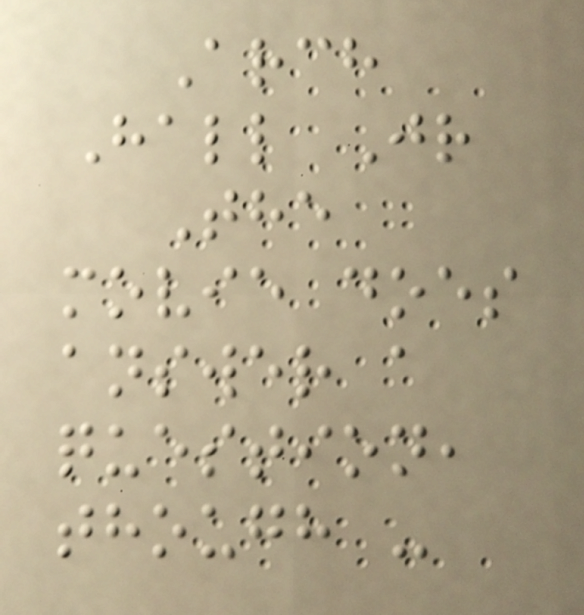Arch
Hall Jr
The
movie does
answer a
question,
though -
